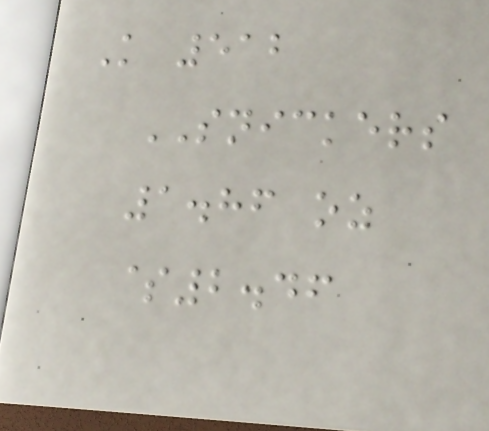K 512
SNICKERS
1.86 oz
$2.46
